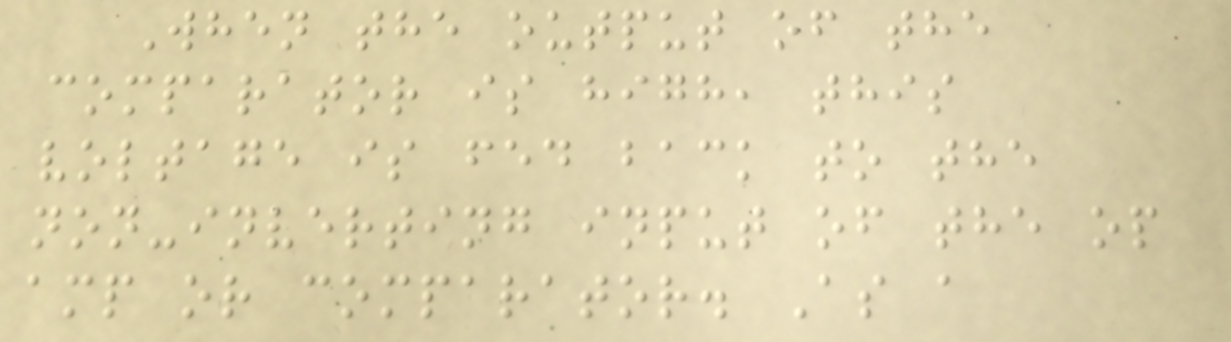When the output of the
comparator is high, this
voltage is fed back to the
non-inverting input of the op
amp or comparator. As a
